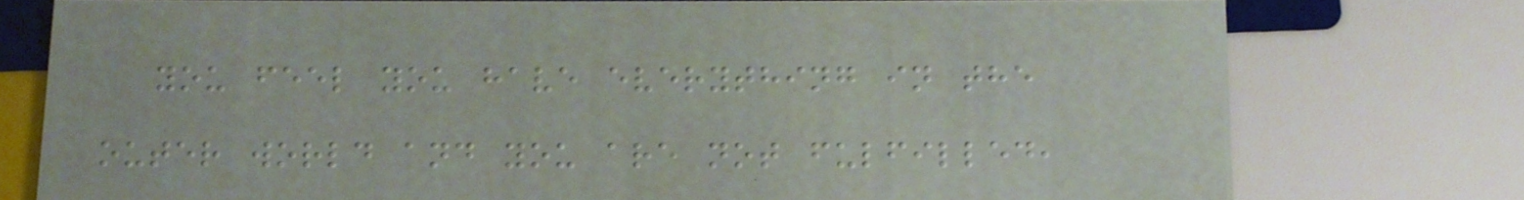you feel you have everything in the
outer world and you are not fulfilled,
